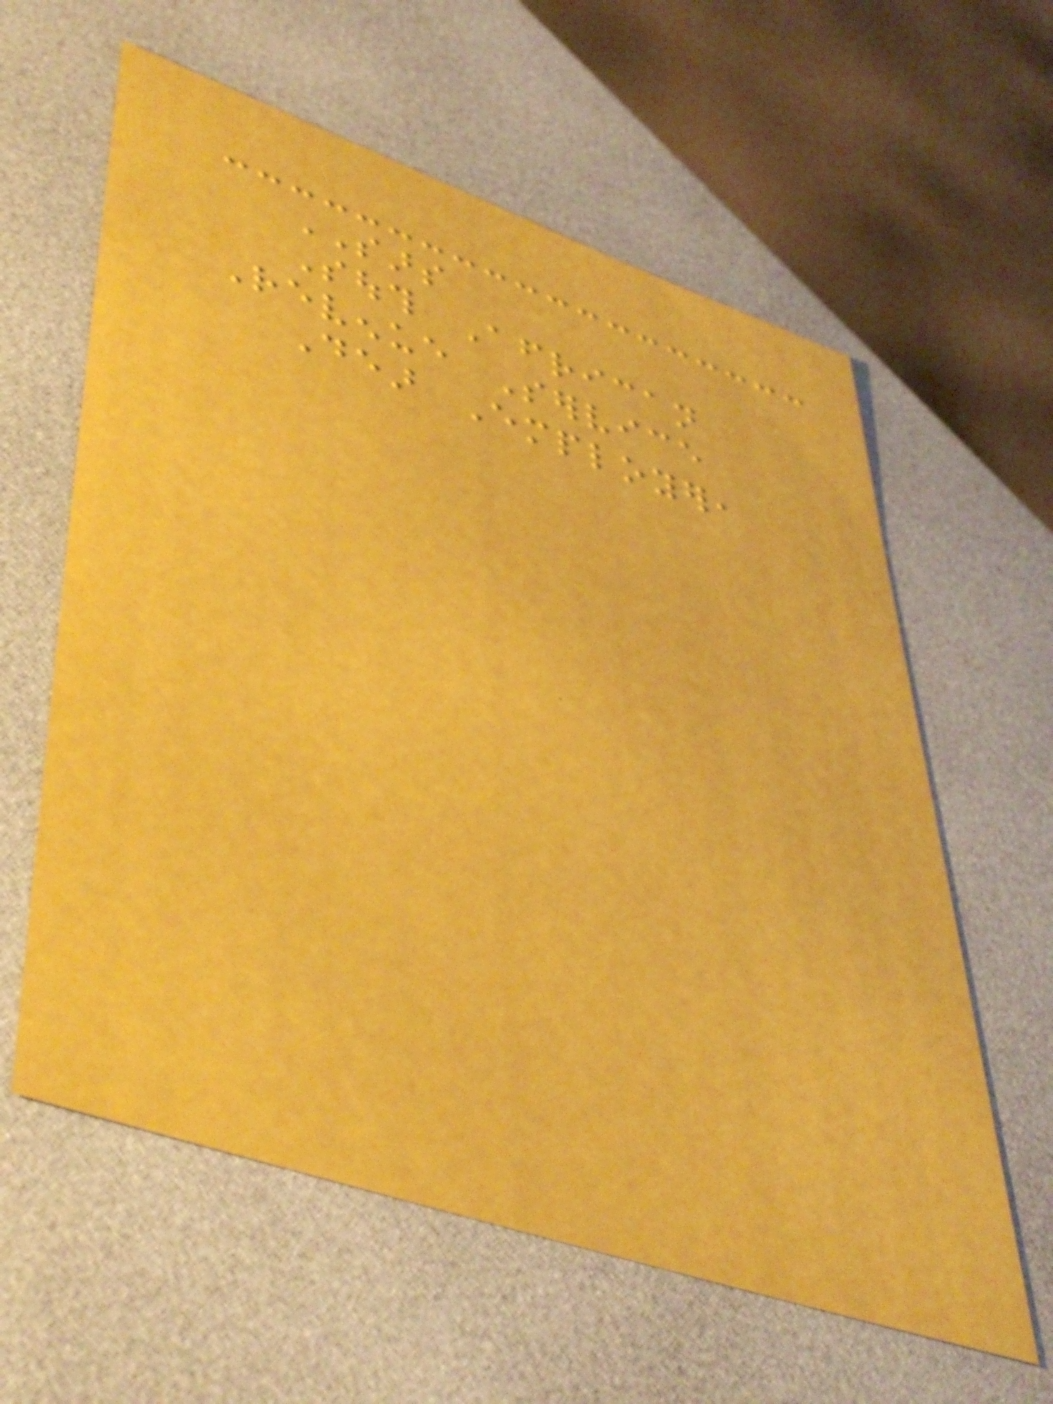SARS
South African
Revenue Service
Dear Employer,
